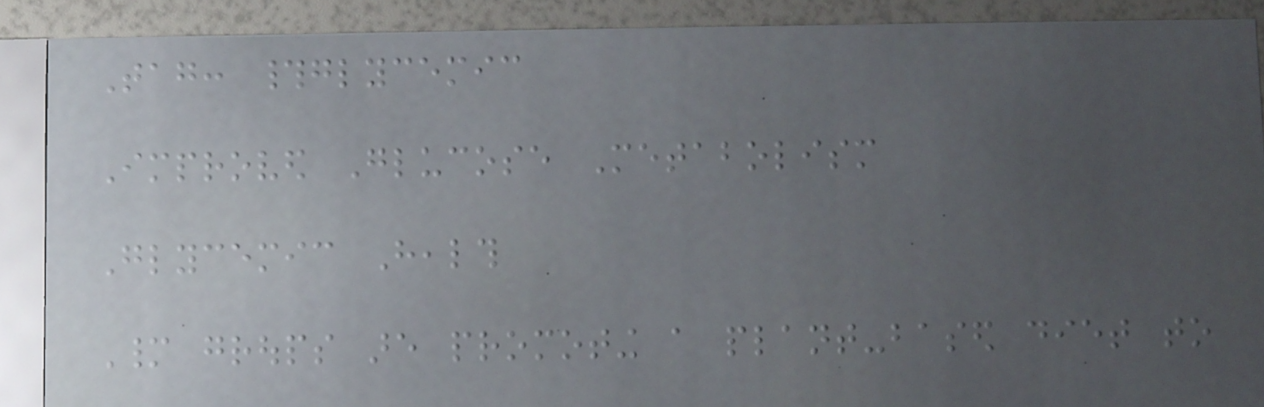Tag: #glycemic
Improved Glucose Metabolism
Glycemic Health
Many groups are promoting a plant-based diet to
